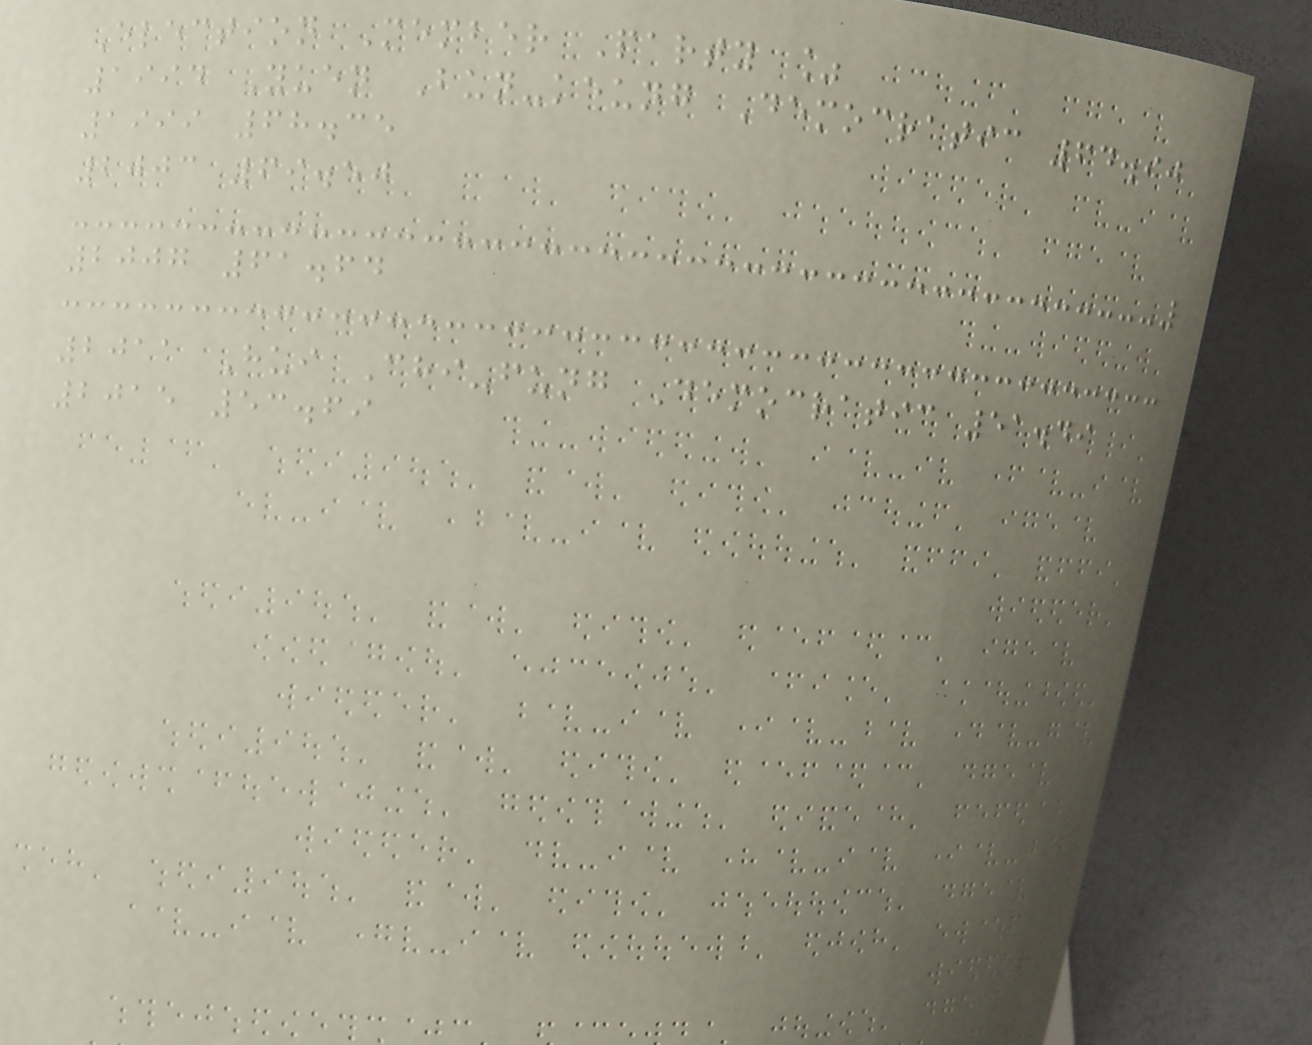Election Member Party %
1994 Yuen Bun-keung Democratic 64.90
1999 68.35
2003 69.50
2007 61.64
2011 Hui Chi-fung Democratic 51.49
2015 53.69
